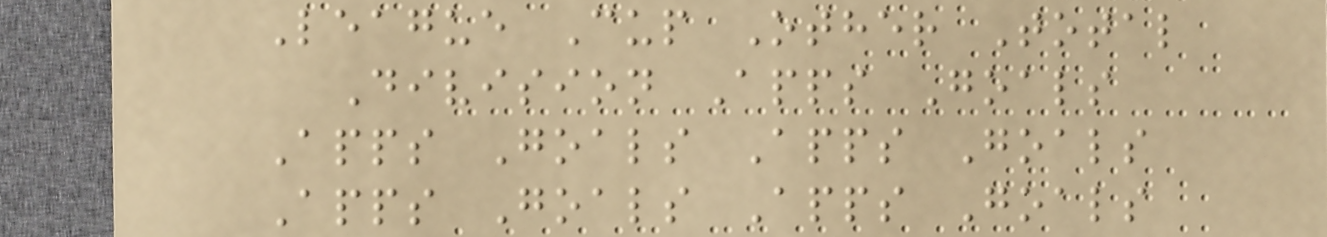League Cup Other Total
Division Apps Goals
Apps Goals Apps Goals
Apps Goals Apps Goals
